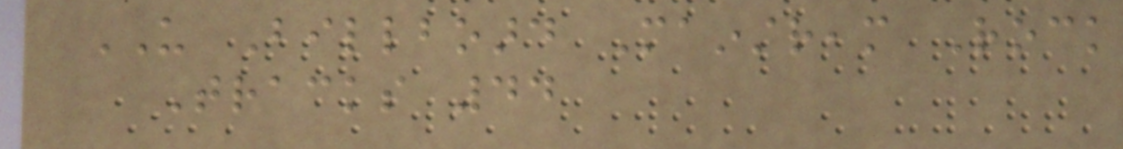US Billboard Mainstream Rock
Tracks 44
